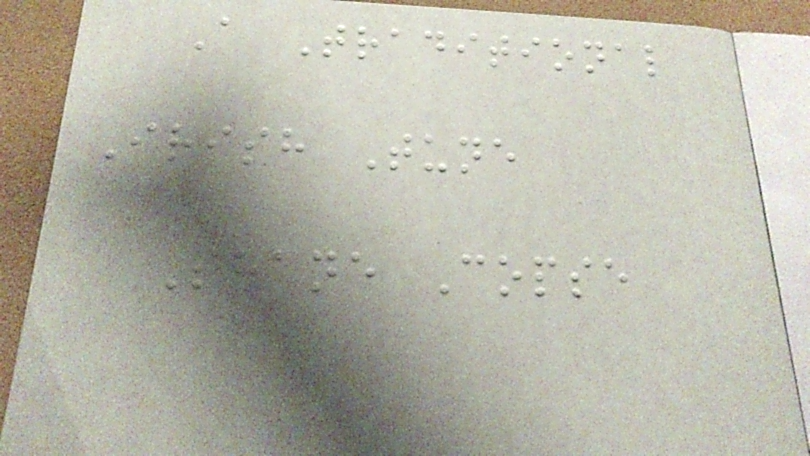A Traditional
Irish Tune
Shane Copse
